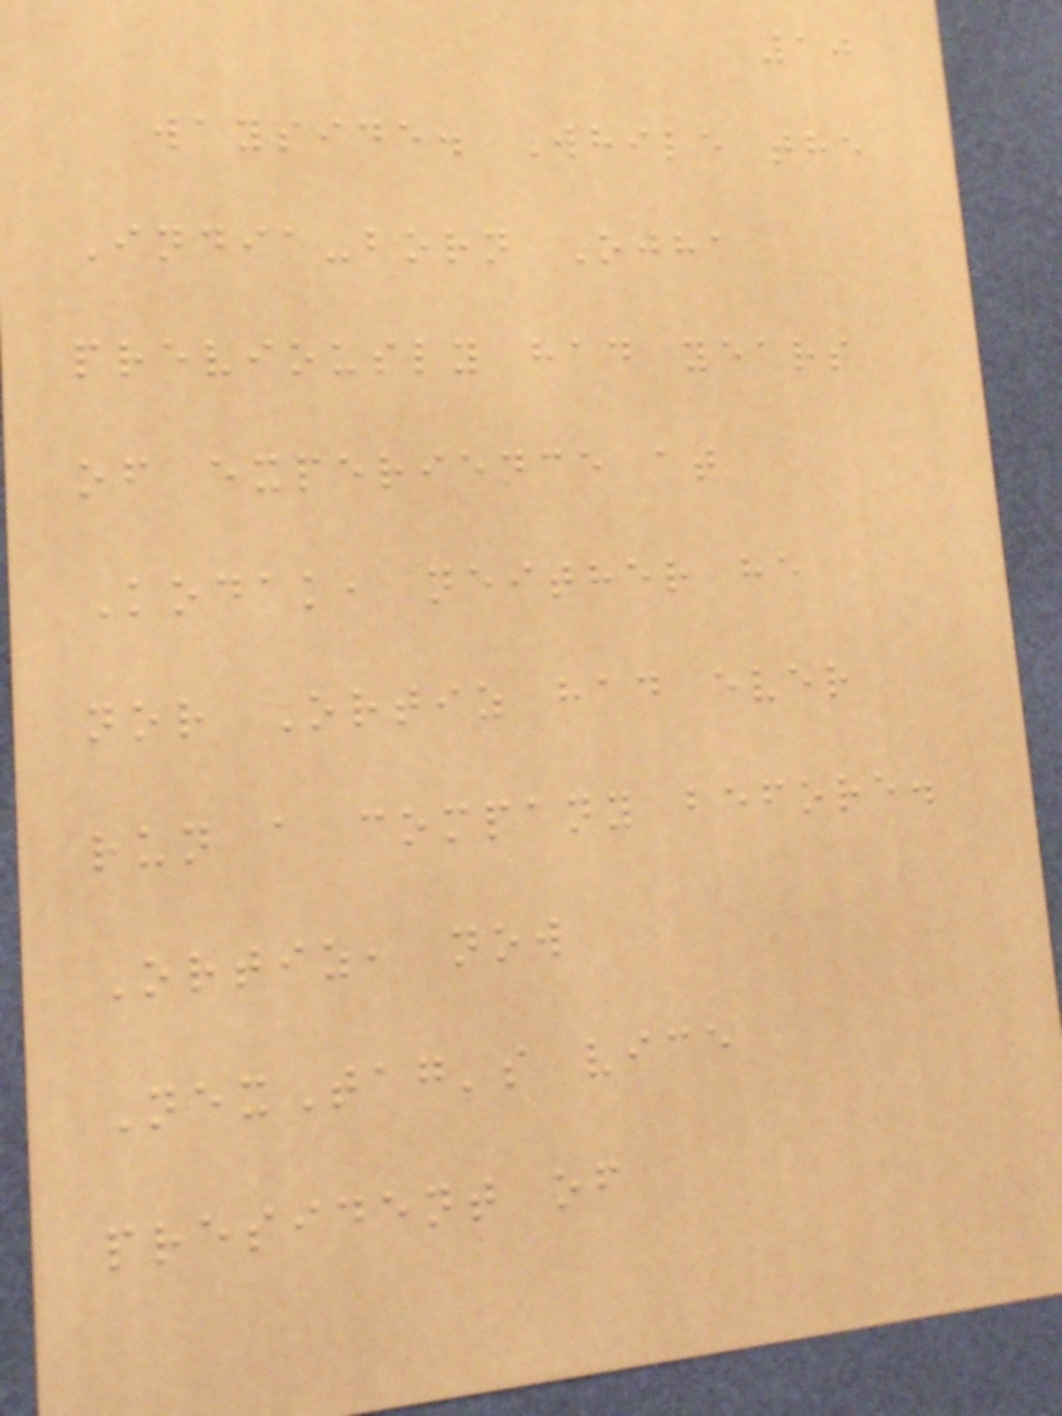10
wayside. While the
India-born Ojha
previously had years
of experience at
Kodak, neither he
nor Ortiz had ever
run a company before.
Ortiz, now
NexTag's vice
president of
